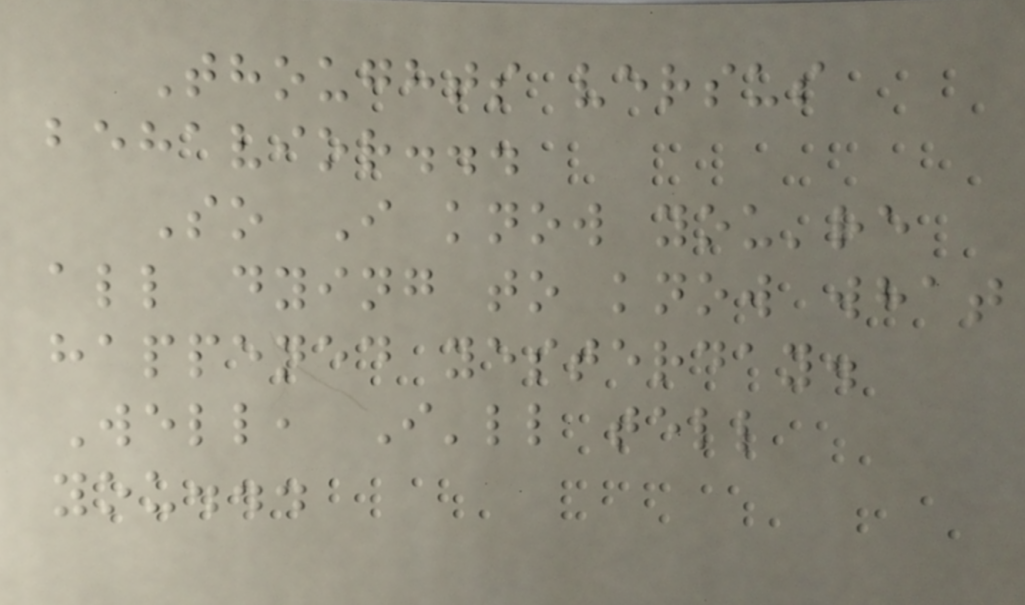Thoughts versus
behavior...
So I know you're
all dying to know what
happened yesterday.
Well, I'll tell
you...
